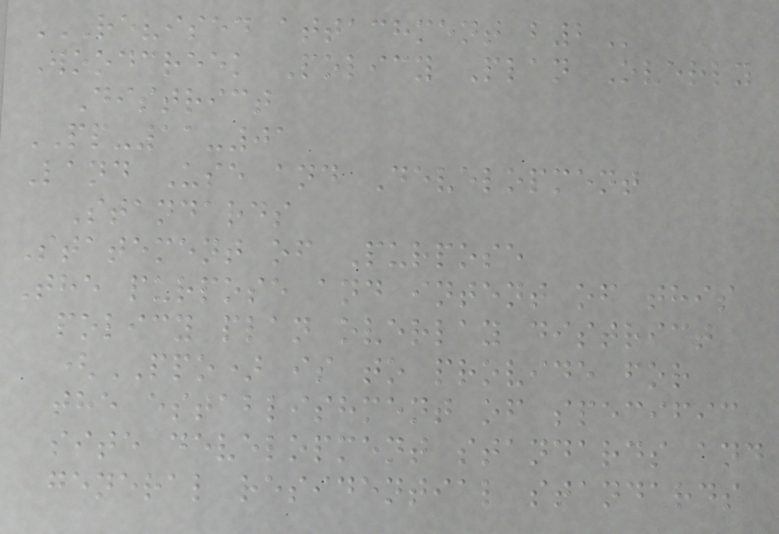REVISED ATTACHMENT B2
Woodcreek Policy Plan Overly
District
PP-11-01
Land Use and Development
Standards
Statement of Purpose
The purpose and intent of this
policy plan overlay district
(PPO) is to provide for
the establishment of specific
site development standards and
general residential standards
